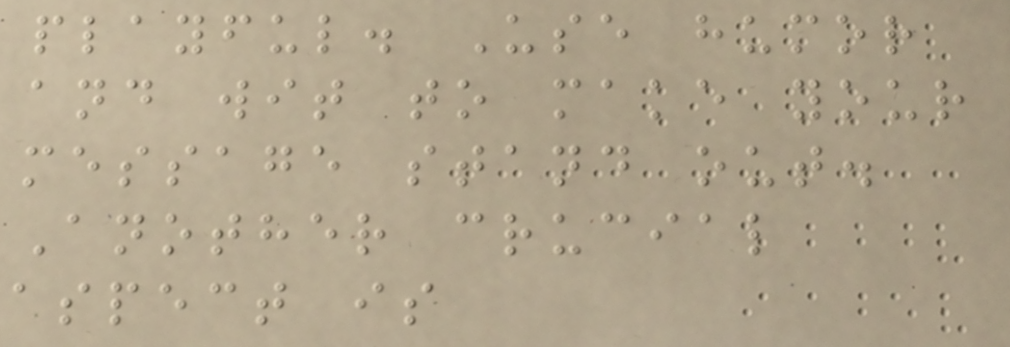playful. Use humor
and wit to make your
message stand out.
Another crucial
aspect is
